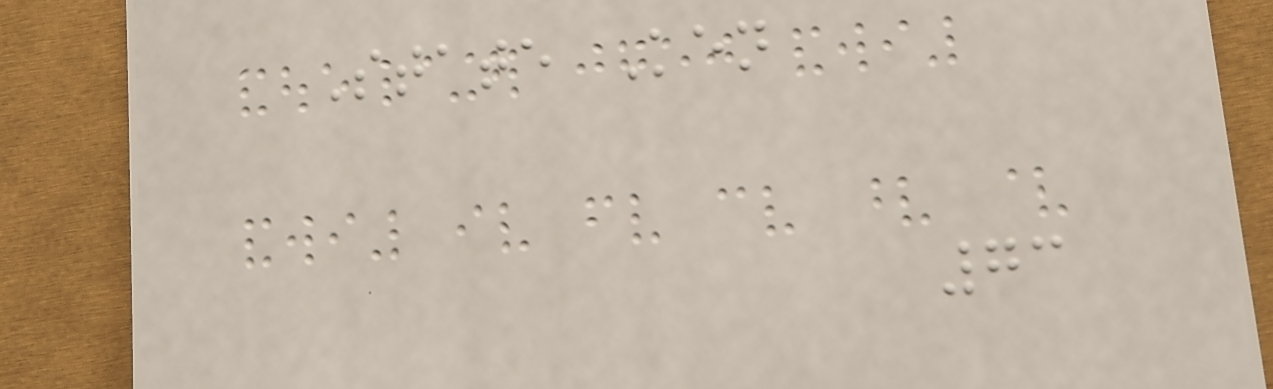State Ken
73
